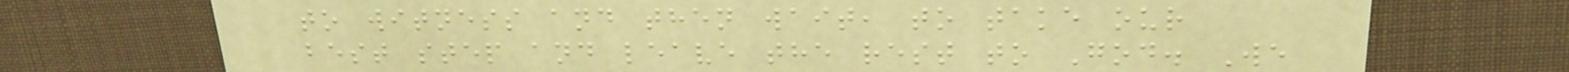to witness and then wait, to take our
best step and leave the rest to God. We
